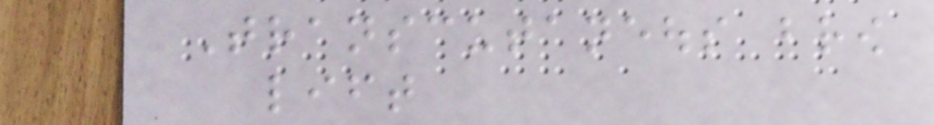Transcutaneous brow
lift
